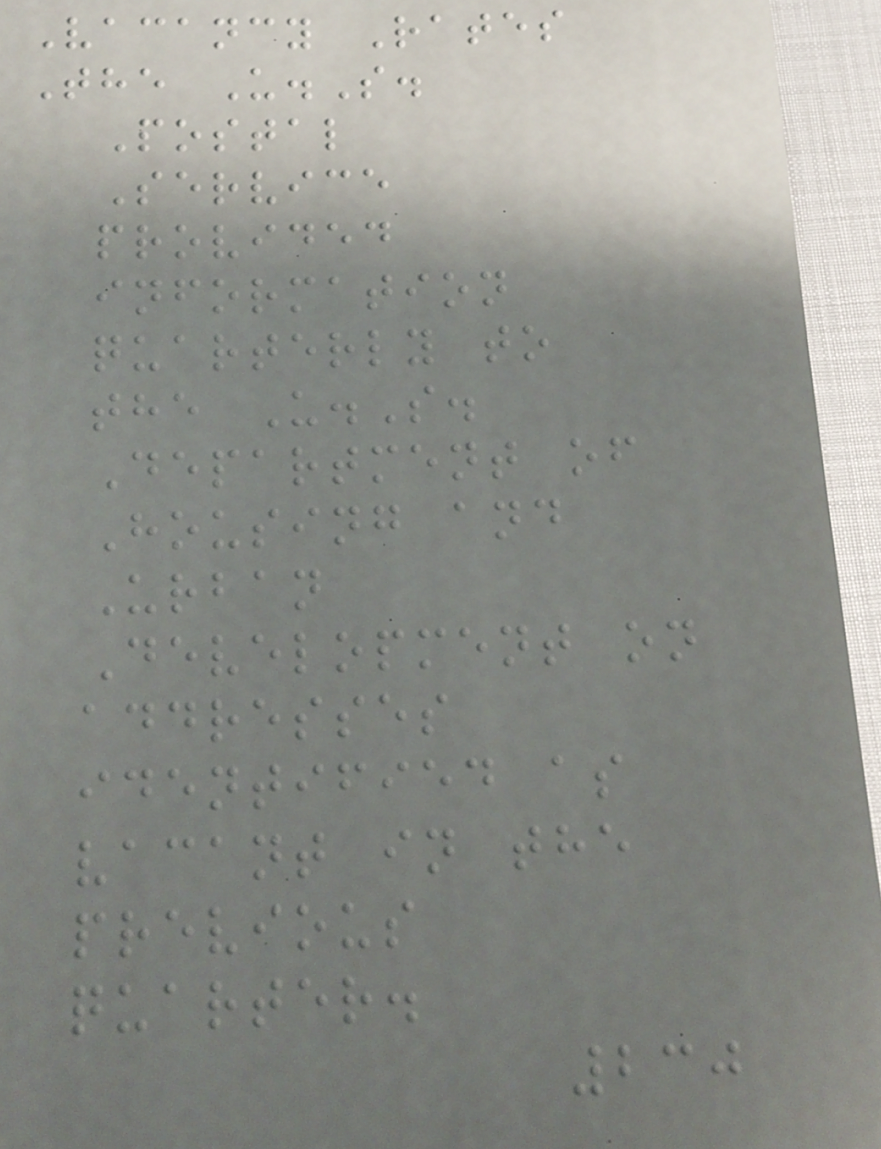Vacancy Rates
The U.S.
Postal
Service
provided
information
quarterly to
the U.S.
Department of
Housing and
Urban
Development on
addresses
identified as
vacant in the
previous
quarter.
230
